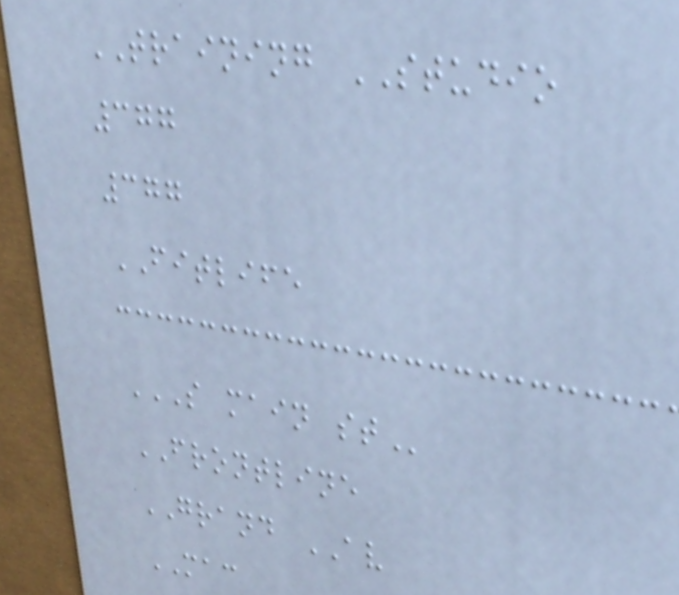TRAINING STUDIO
377
377
FITLIFE
S MAIN ST
FRONTLINE
GRAND AV
MAC
